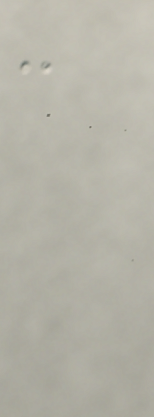-
